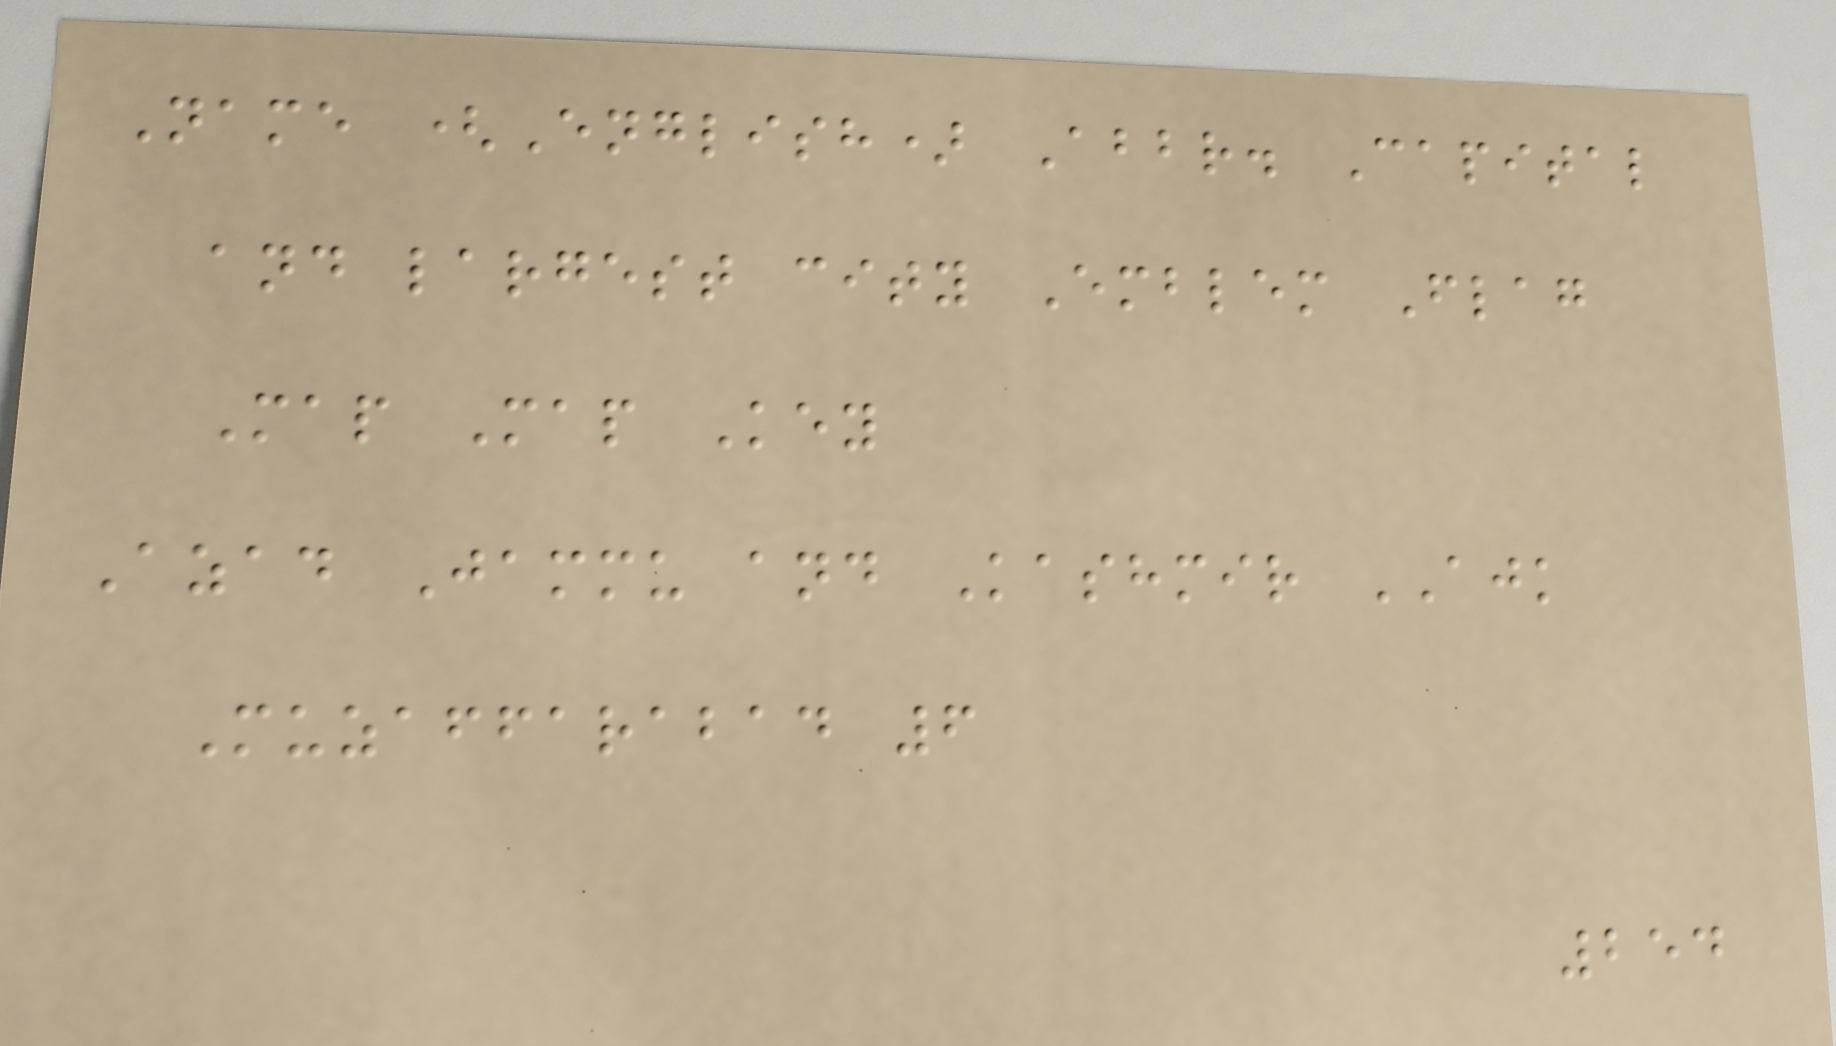Name (English) Abbr. Capital
and largest city Emblem Flag
Map Map Key
Azad Jammu and Kashmir AJK
Muzaffarabad 6
254
